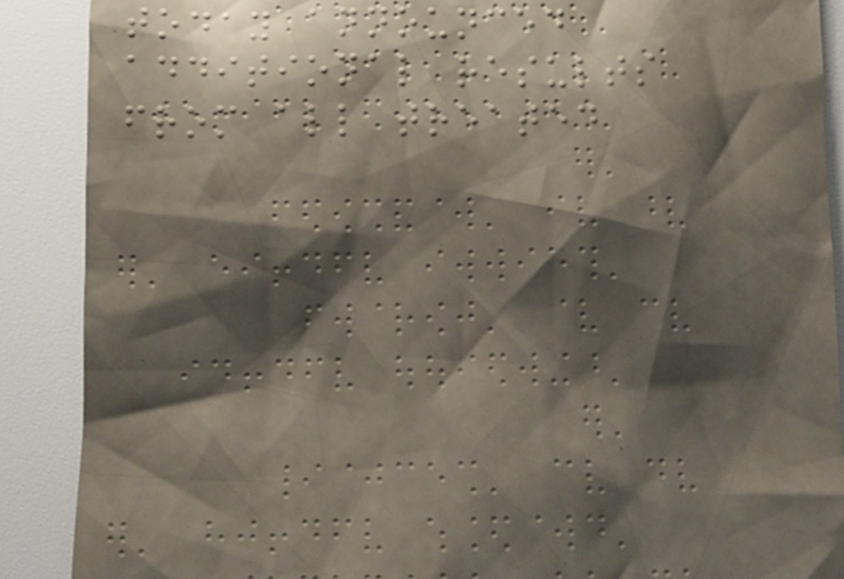today announced
additional results
from all treated
